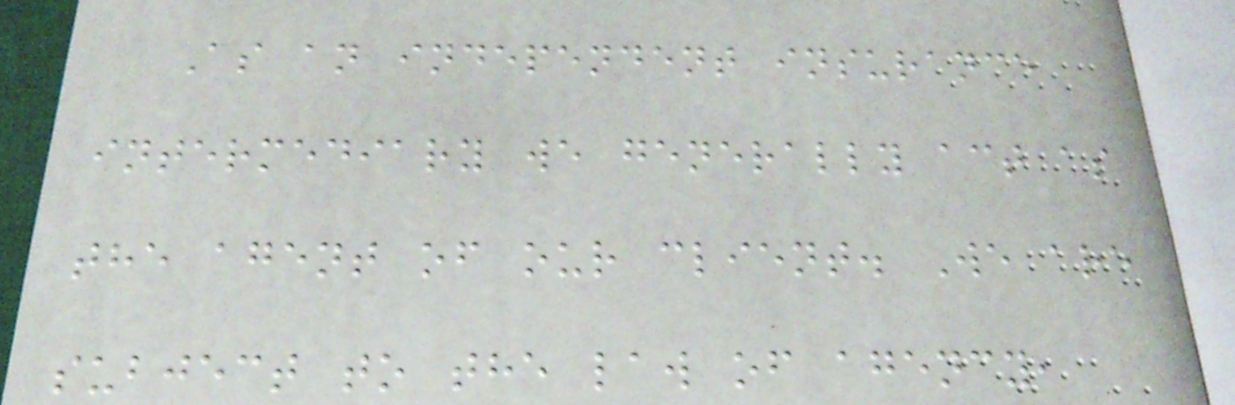As an independent insurance
intermediary we generally act as
the agent of our client. We are
subject to the law of agency,
